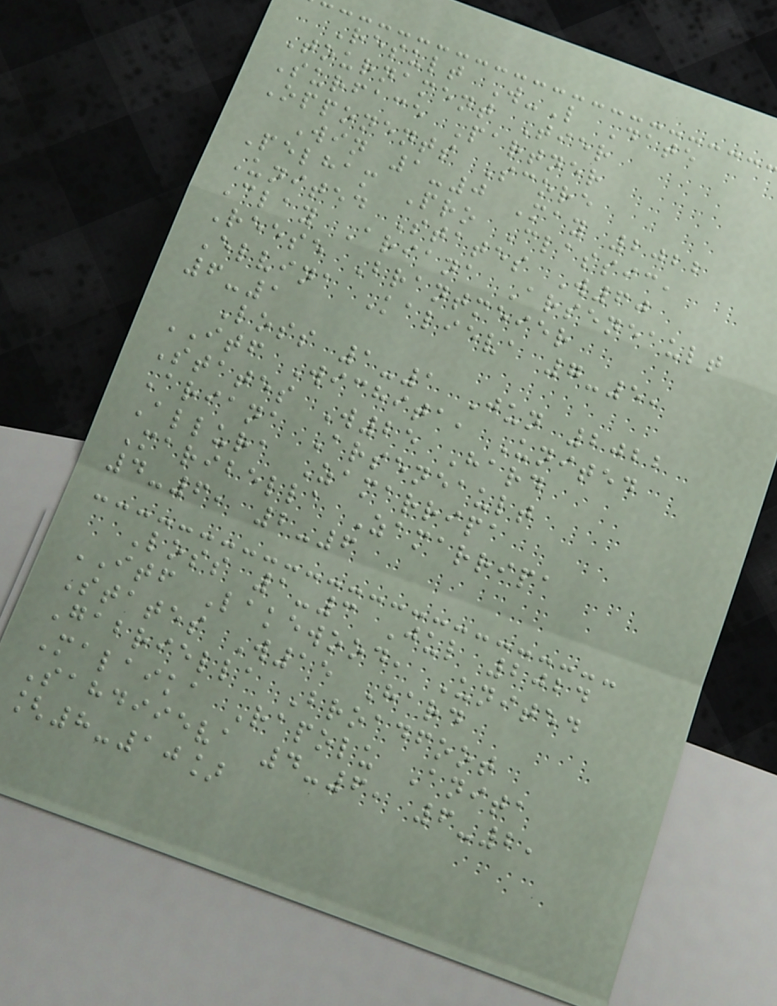Result W-L Date
Tournament Tier
Surface Partner
Opponents Score
Win 1-0 May 2022
Pelham Pro Classic,
United States W60
Clay Ariana Arseneault
Reese Brantmeier
Elvina Kalieva 7-5,
6-1
Loss 1-1 Jun 2022
ITF Wichita, United
States W25 Hard
Ariana Arseneault
Allura Zamarripa
Maribella Zamarripa
4-6, 2-6
Loss 1-3 Jul 2024
ITF Lakewood, United
States W15 Hard
Gabriella Broadfoot
Malaika Rapolu Anita
Sahdiieva 4-6, 6-2,
[8-10]
